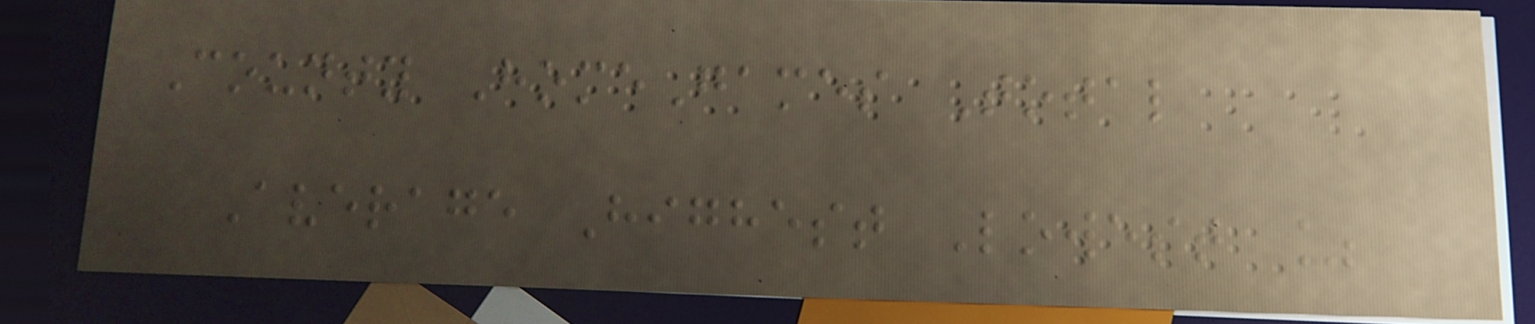County HomeGames Total
Average Highest Lowest %
